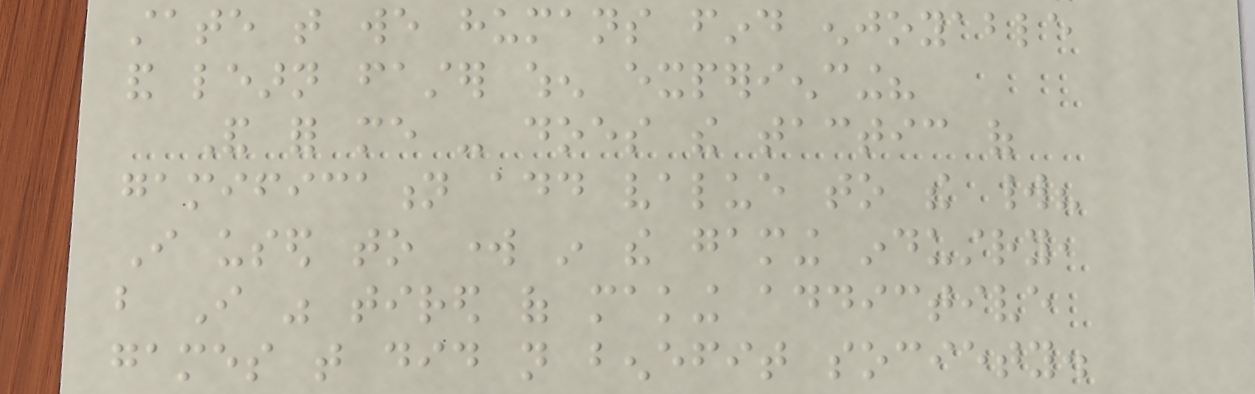state that we humans find enjoyable
and learn faster when experiencing?
And for me - does the tactic of
gamification add value to the world?
I used to work in the gaming industry,
but I was tired of making addictive
games that did not benefit society.
